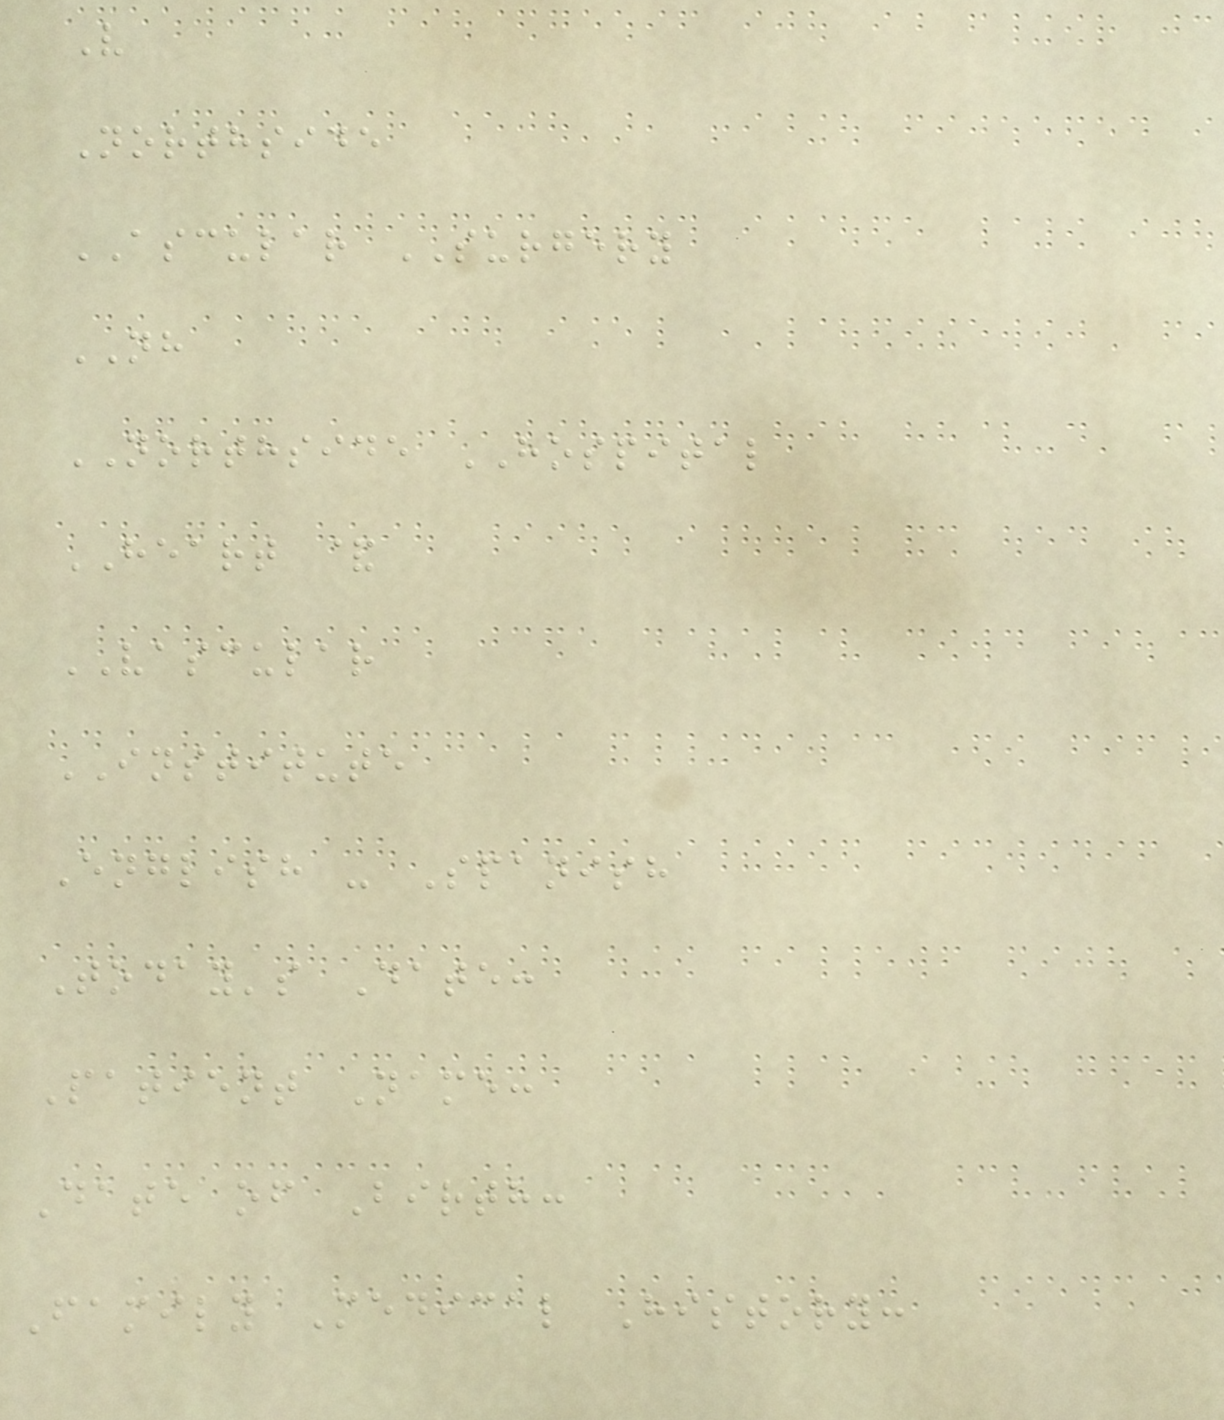V
Northside
ASCULAR SURGERY
NH
NORTHSIDE HOSPITAL
HEART &
VASCULAR
INSTITUTE
English - Spanish
Today's Date:
Patient Name:
Date of Birth:
Family Medical History:
